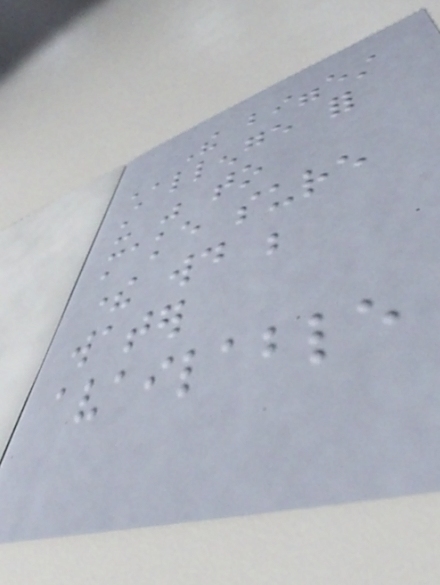The biggest
challenge for
us was to
make sure
there would be
water
available
